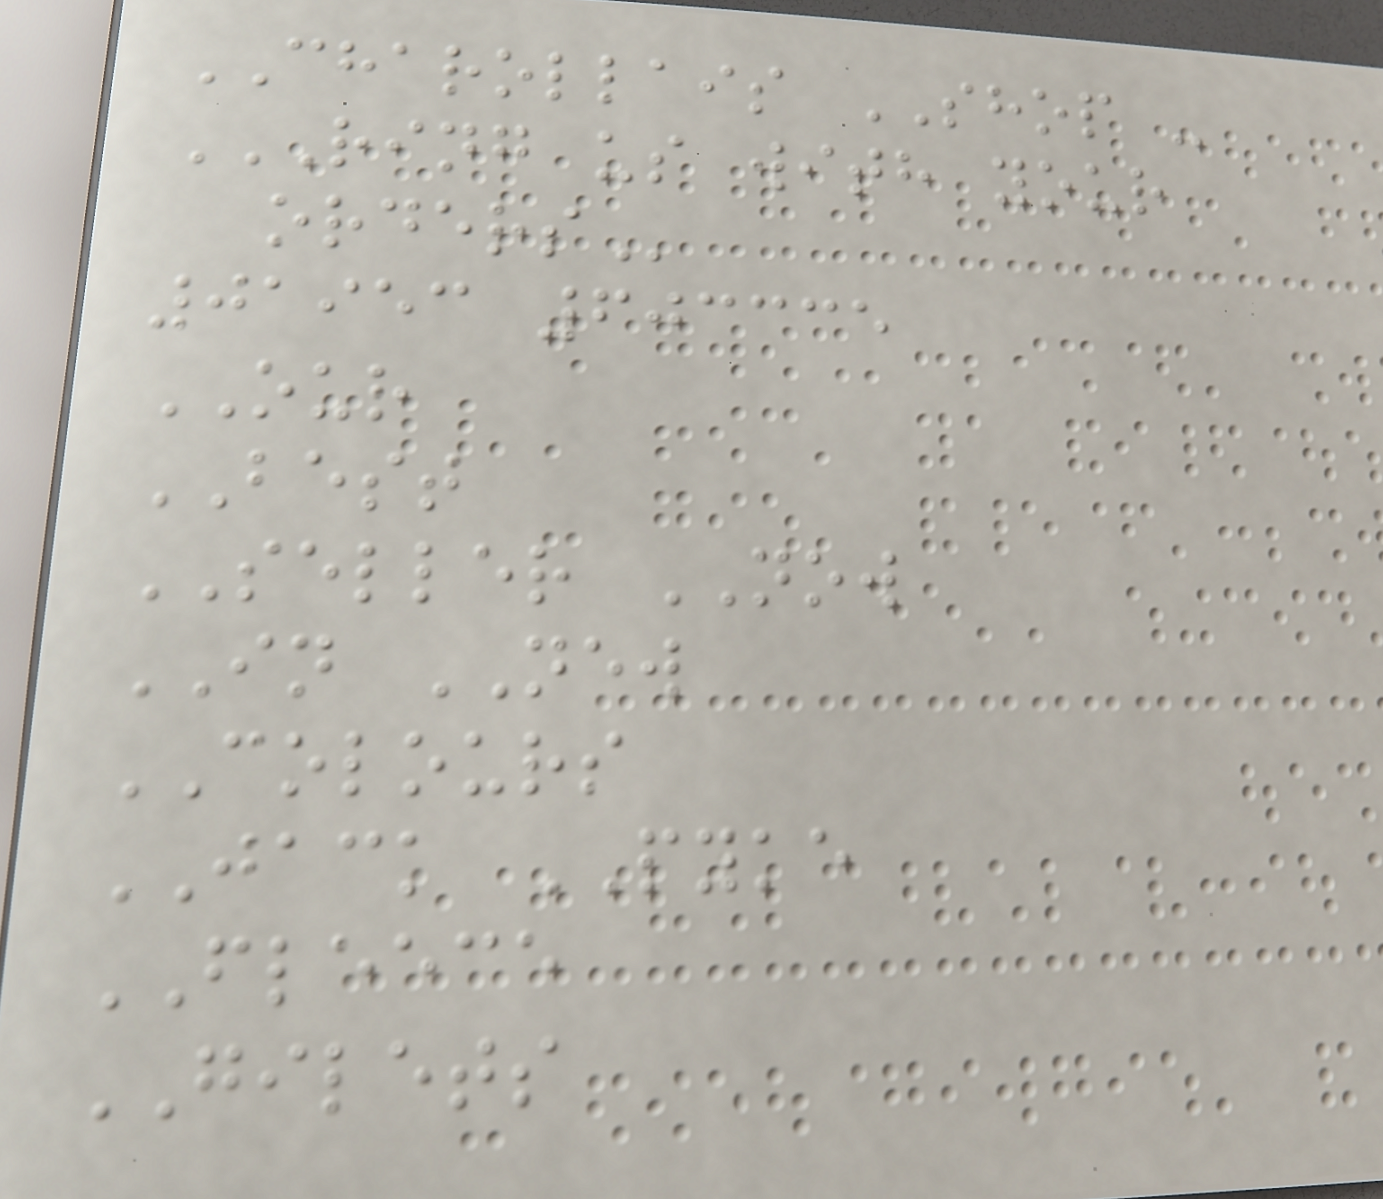CHAROLLAIS SHOP -
RING US WITH YOUR
ORDERS
01953 603335
OUR
BEST
SELLER NOW
IN NEW
COLOURS
JACK PYKE
FLEECE
GILETS
